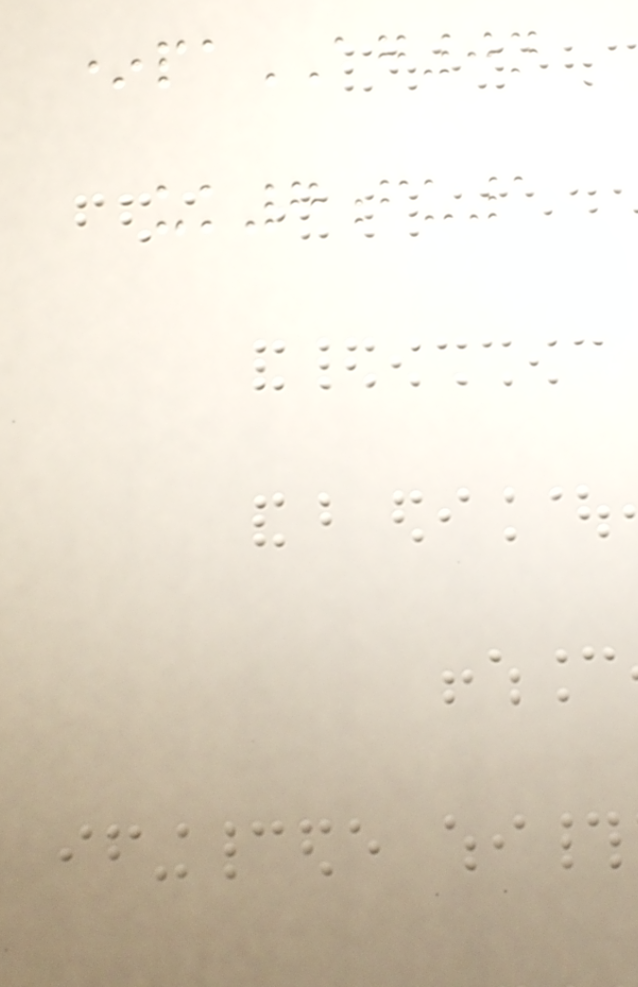*paAG0n
uk7fu1
